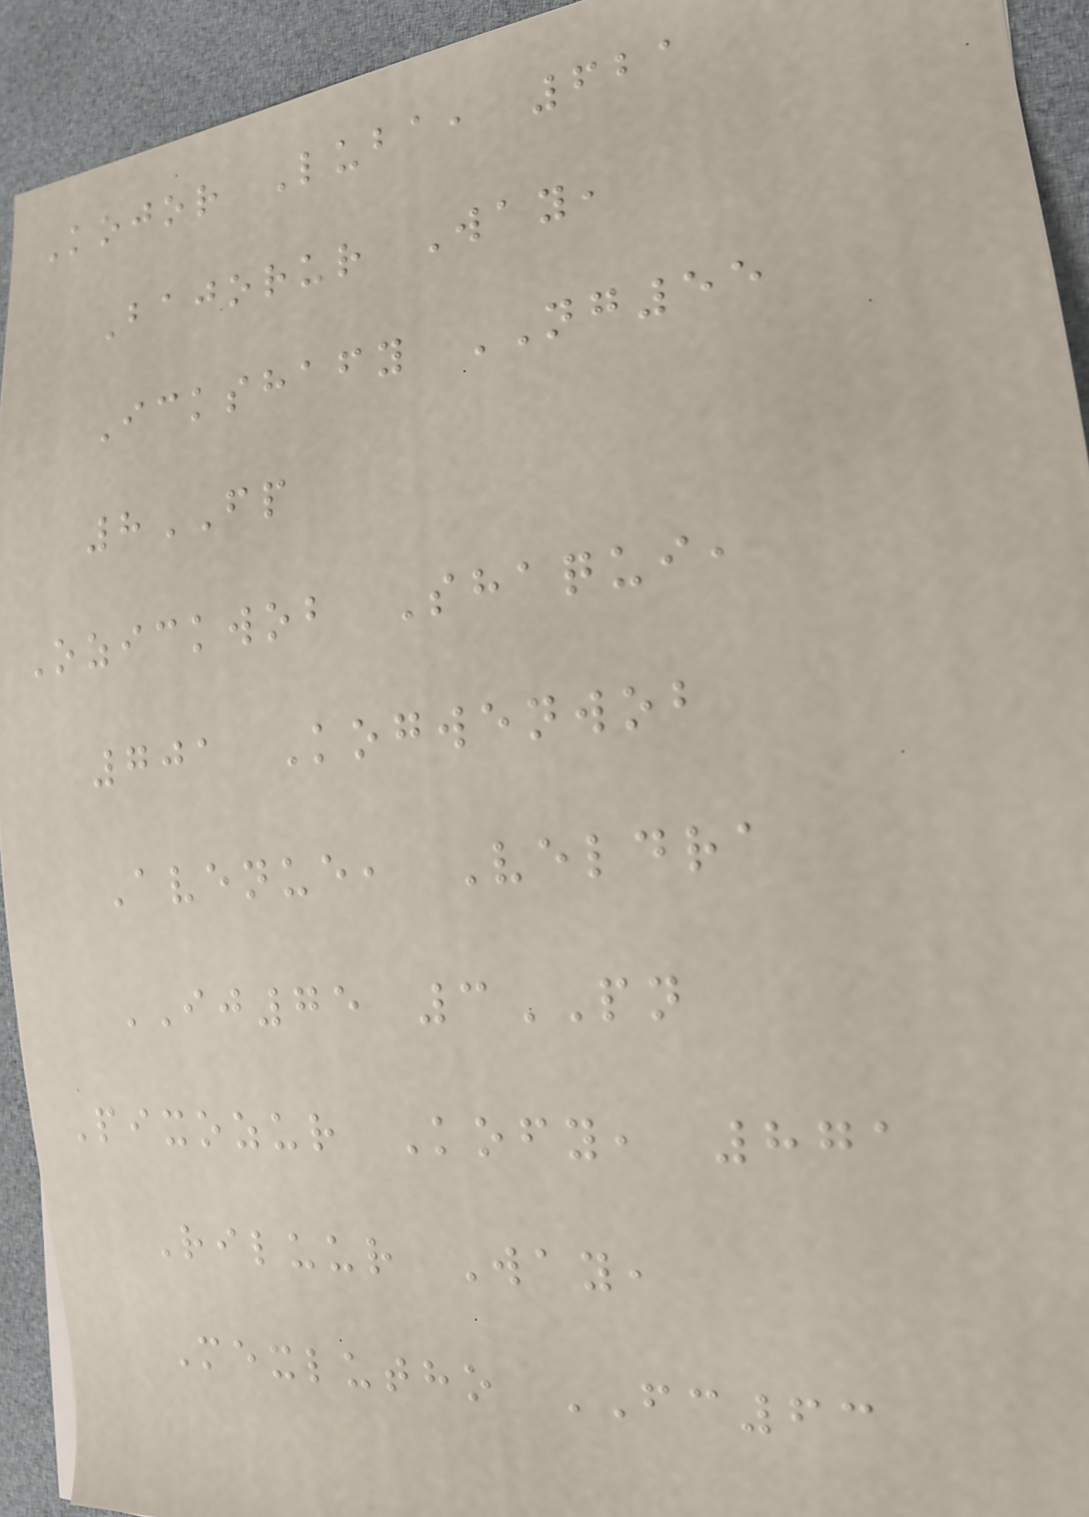Kojor Luba, 621
Bajorur Way,
Ickshafy NG55
8FP
Ozickwob Shaqui,
701 Kogwenwob
Avenue, Veldra
IJ75 3PN
Pixozur Kofy, 871
Riluur Way,
Mexlutho FC63
